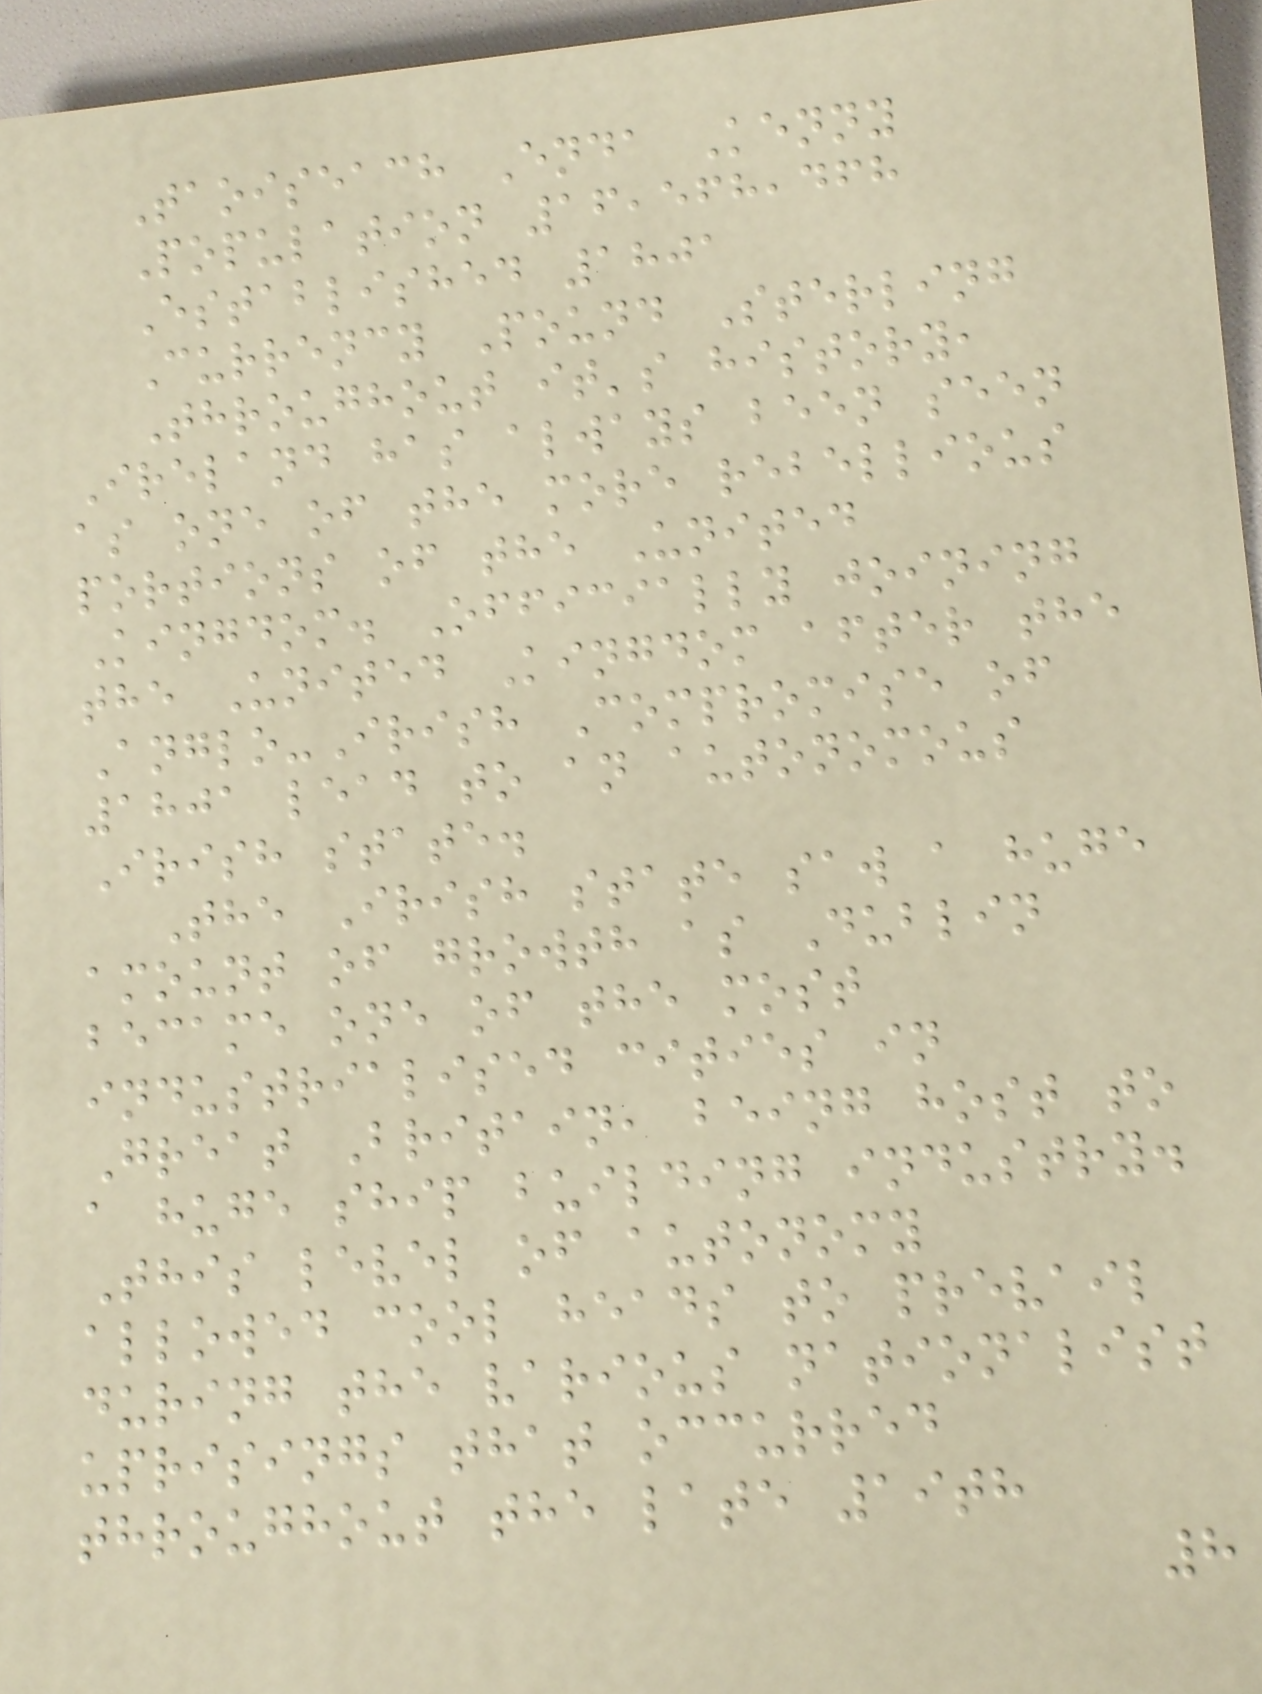Taoiseach Enda Kenny
Population 16,568,468
Established 1801
Currency Pound Sterling
Throughout it's history,
Ireland has always been seen
as one of the more rebellious
portions of the United
Kingdom. Officially joining
the United Kingdom after the
Anglo-Irish Compromise of
1801 lead to an autonomous
Irish state.
The Irish state saw a huge
amount of growth as Dublin
became one of the most
industrialised cities in
Great Britain, being host to
a huge ship building industry.
This level of autonomy
allowed cool heads to prevail
during the various nationalist
uprisings that occurred
throughout the late 19th
8
